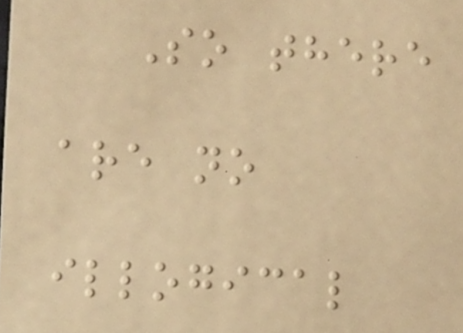So there
are no
illogical
